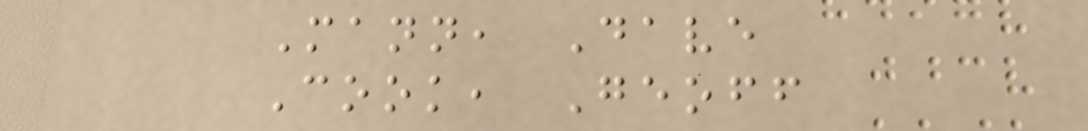Mann, Dave
Cook, Geoff
